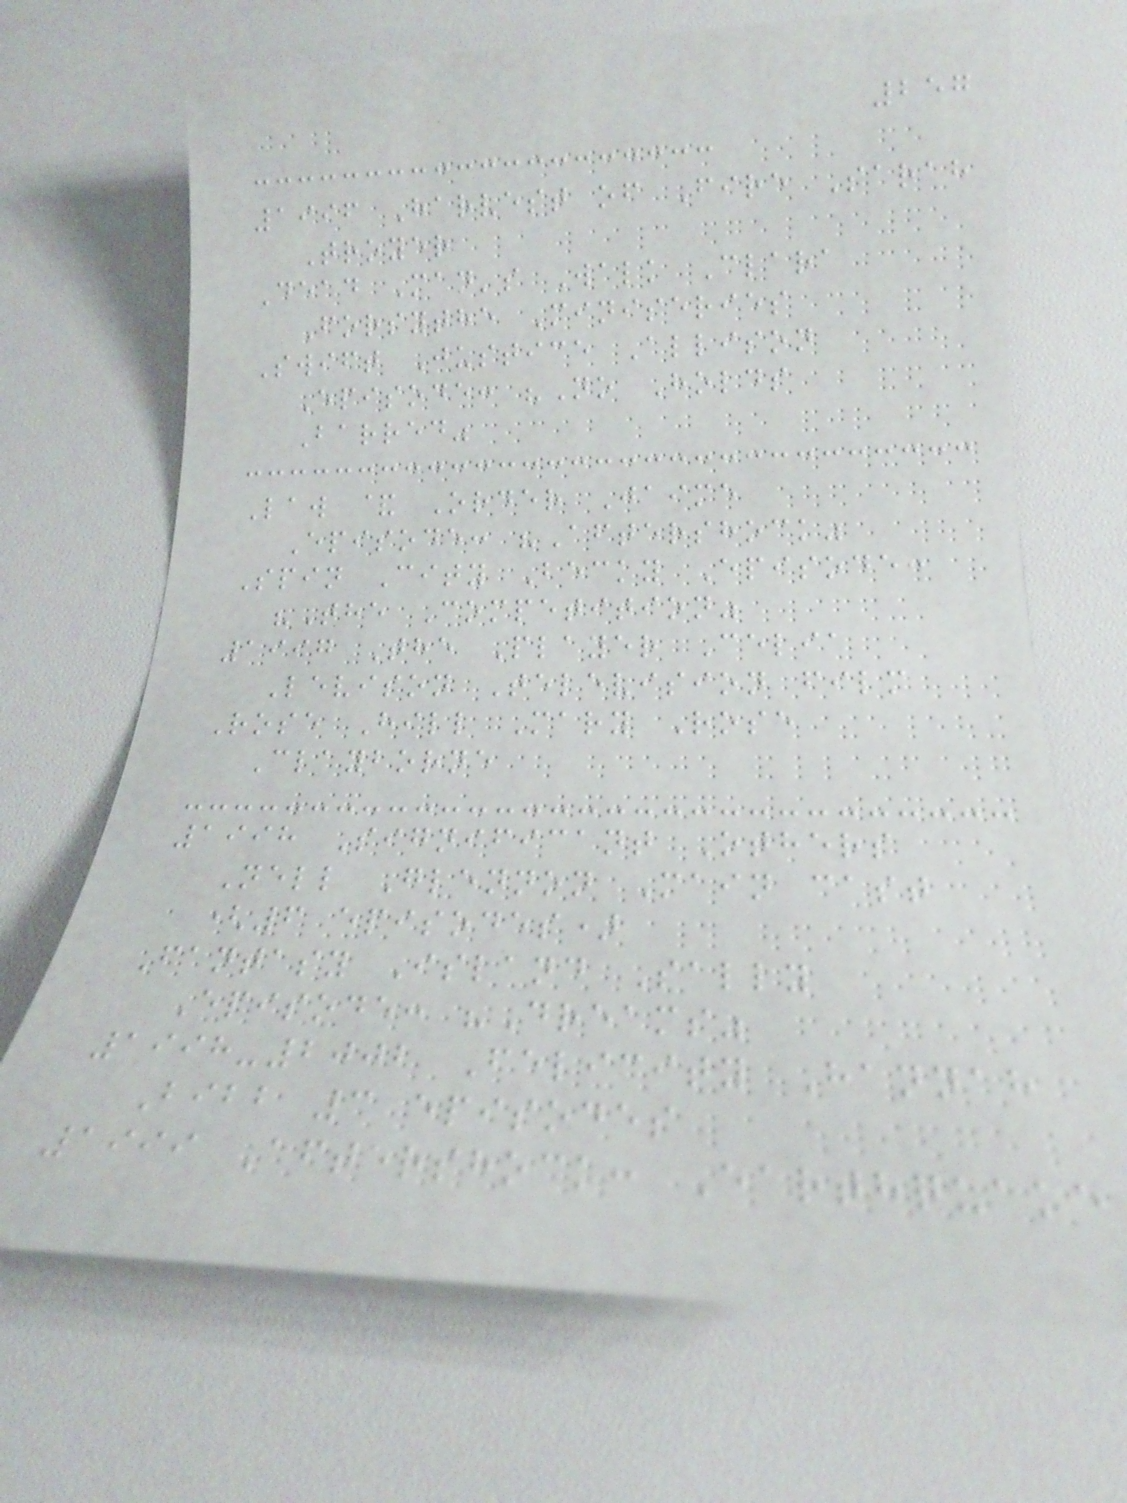257
1996 Harvest of Fire Sarah
Troyer
Dead Man's Walk Clara
Forsythe Miniseries
Swift Justice Allison
Episode: "No Holds
Barred"
Law & Order Jaime
Episode: "Aftershock"
Spin City Becky Episode:
"The Competition"
1997 The Player Celia
Levison Television film
Rose Hill Mary Rose
Clayborne
1998 Significant Others
Nell Glennon Main cast
(6 episodes)
Fantasy Island Sally
Episode: "Dreams"
1998-2002 Felicity Hannah
Bibb 3 episodes
1999 Aftershock: Earthquake
